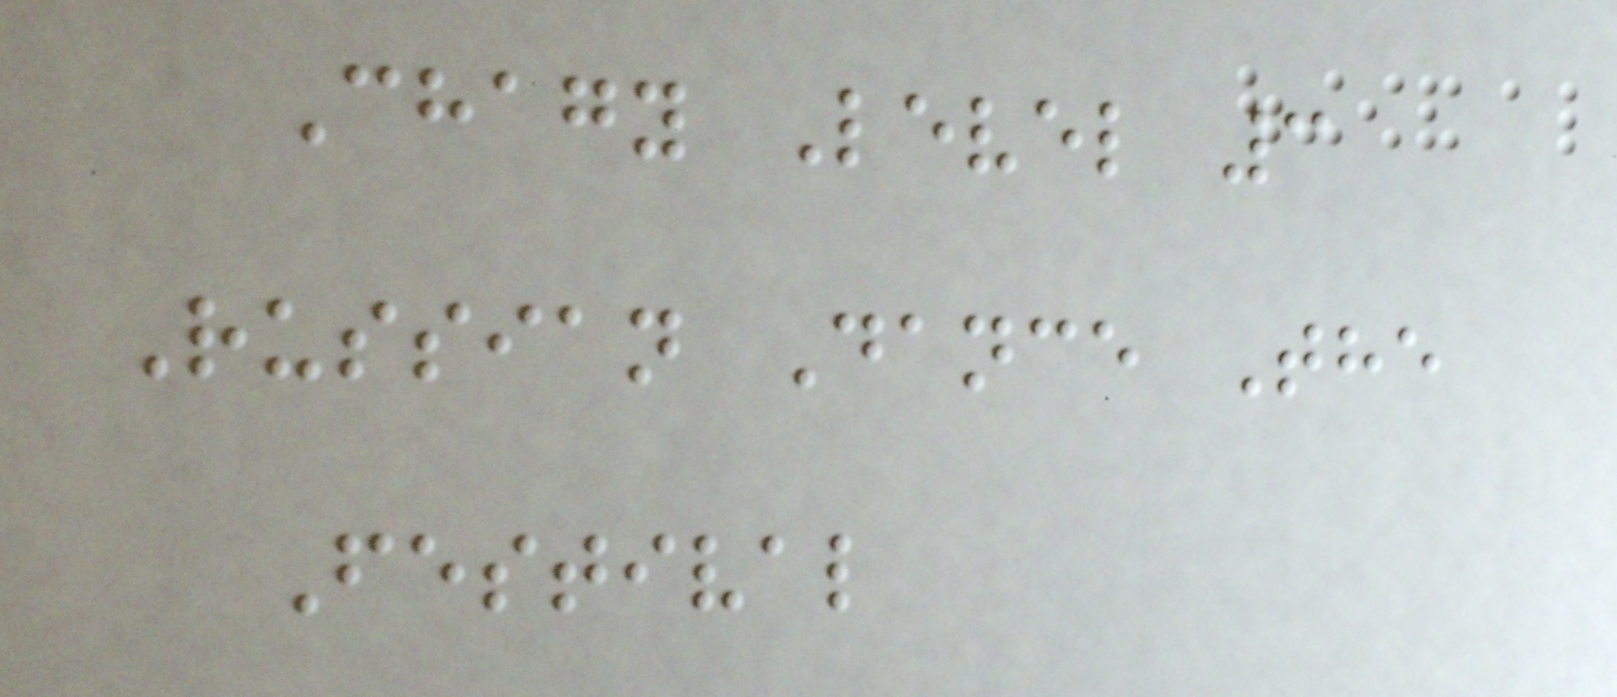Chagy Level 3
Russian Dance The
Festival
